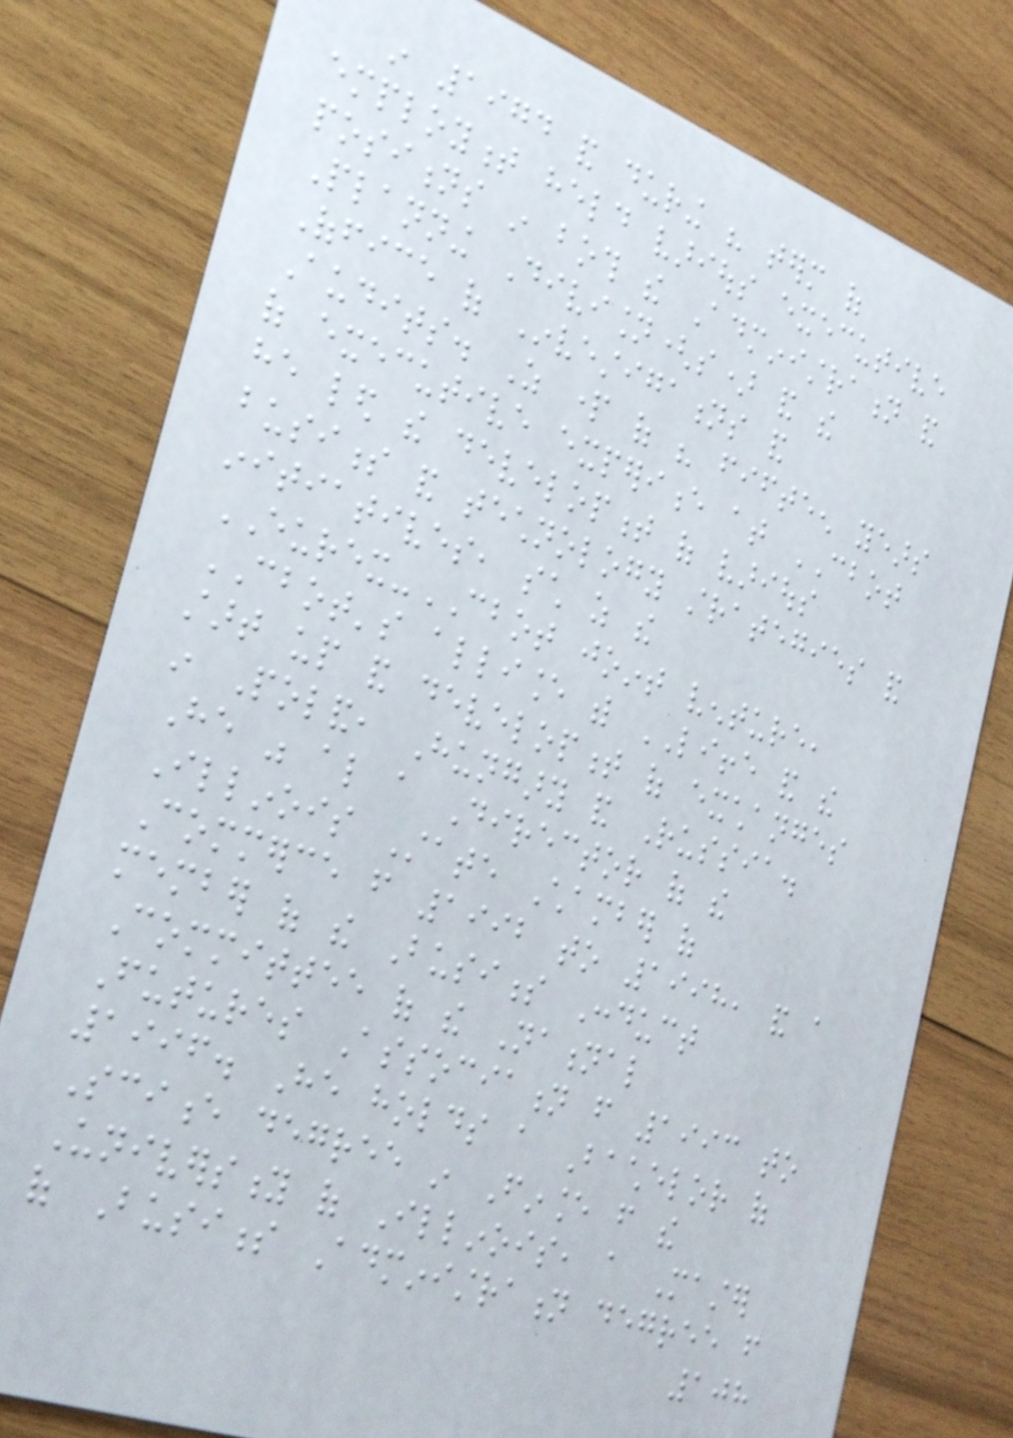in 1974 and during his term of
employment held various executive
positions in both the Administration and
Planning Division(s) and the
Office of Investigations and
Audits. As part of his fifteen years
of executive experience at CBOT
he led the development of various
business and technology strategies and
initiatives, such as the
EUREX-CBOT joint venture,
CBOT's alliance with LIFFE and the
start up and development of exchanges
in Poland, Hungary and Russia.
He was also a Director of the
Illinois State Chamber of
Commerce from 1992 to 1998, and a
member of the Business Conduct
Committee of the National
Futures Association from 1993 to
1996. He holds a Bachelor of
Science degree in Finance from the
University of Illinois, a Master
of Business Administration degree from
108
